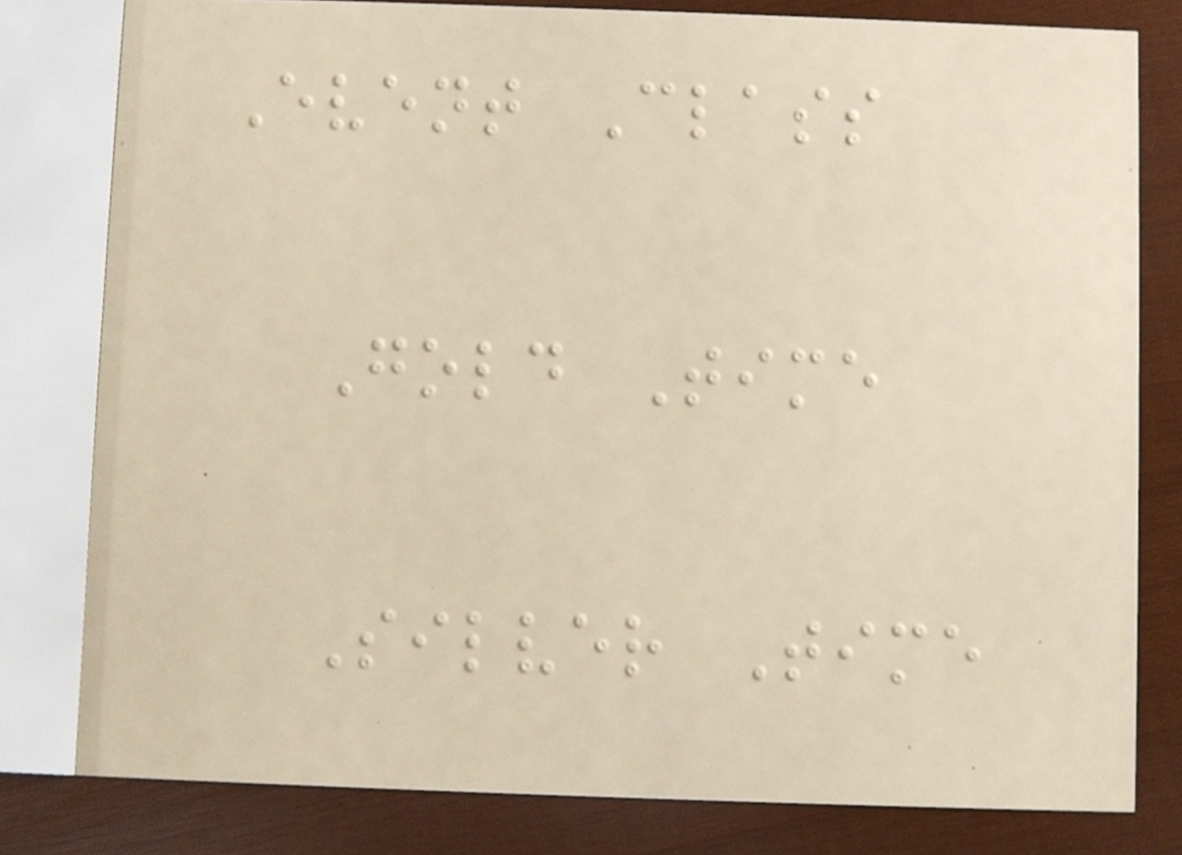Event Class
Gold Time
Silver Time
